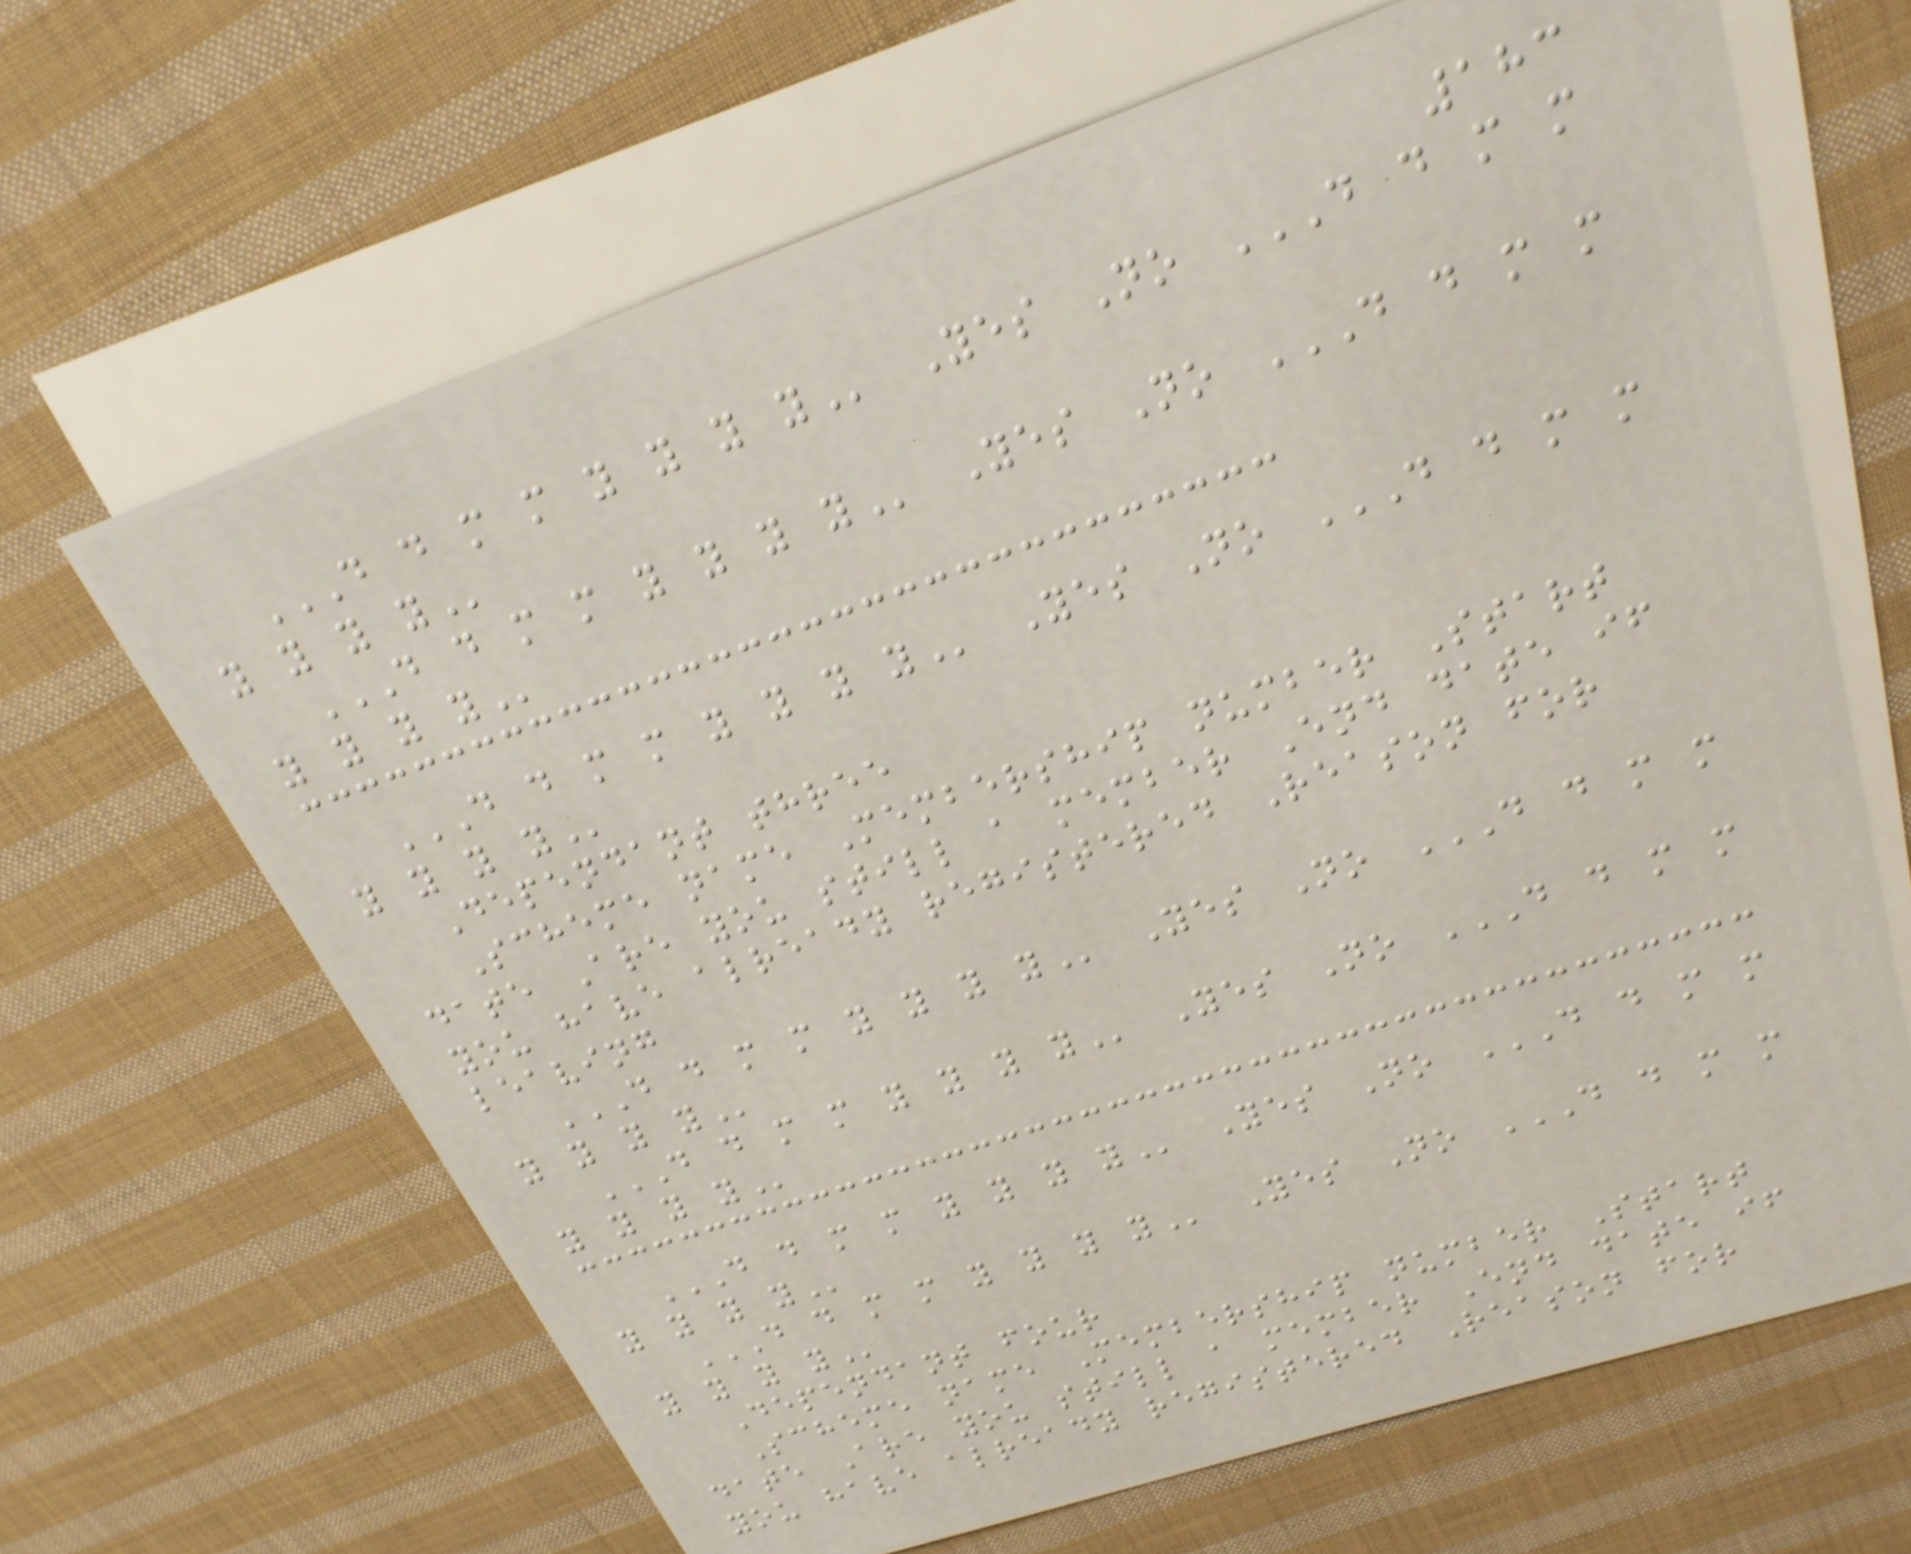183
D D M M Y Y Y Y Yes No D D M M
Y Y Y Y
D D M M Y Y Y Y Yes No D D M M
Y Y Y Y
D D M M Y Y Y Y Yes No D D M M
Y Y Y Y
Dependant three
Scheme name Membership number Start
date Are you still a member End date if
you have already registered Reason for
leaving
D D M M Y Y Y Y Yes No D D M M
Y Y Y Y
D D M M Y Y Y Y Yes No D D M M
Y Y Y Y
D D M M Y Y Y Y Yes No D D M M
Y Y Y Y
D D M M Y Y Y Y Yes No D D M M
Y Y Y Y
Dependant four
Scheme name Membership number Start
date Are you still a member End date if
you have already registered Reason for
